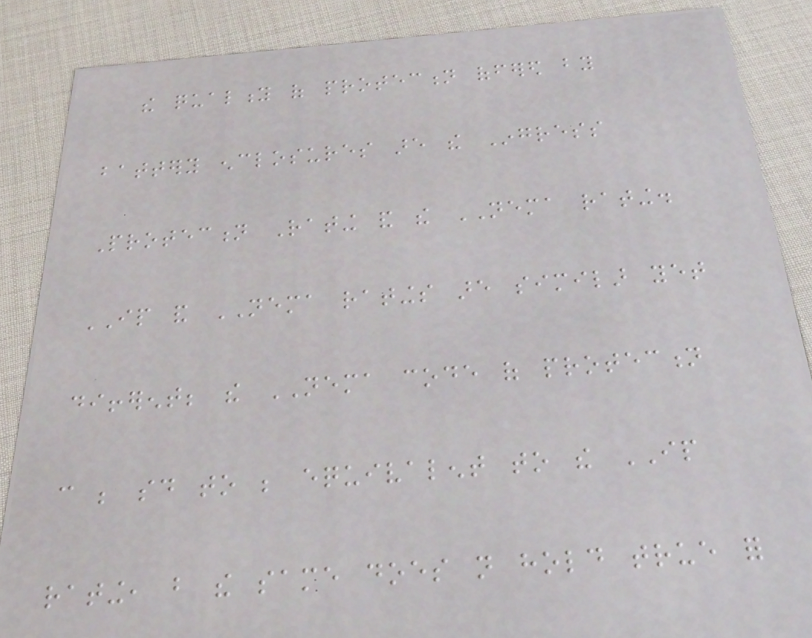the quality of protection offered by
battery enclosures are the Ingress
Protection Rating and the NEMA rating.
IP and NEMA ratings are similar yet
different; the NEMA code of protection
can be said to be equivalent to the IP
rating, but the same does not hold true for
